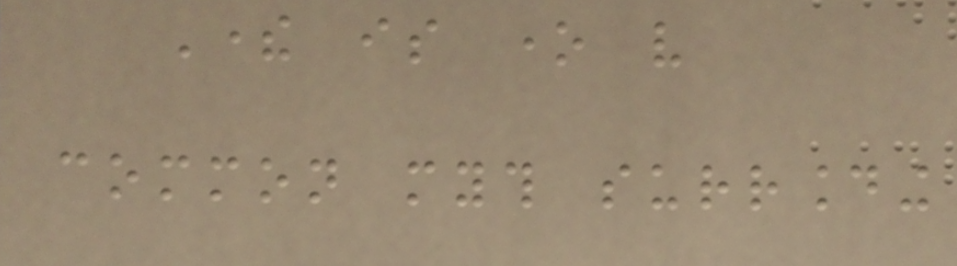There is one very
common myth surrounding
